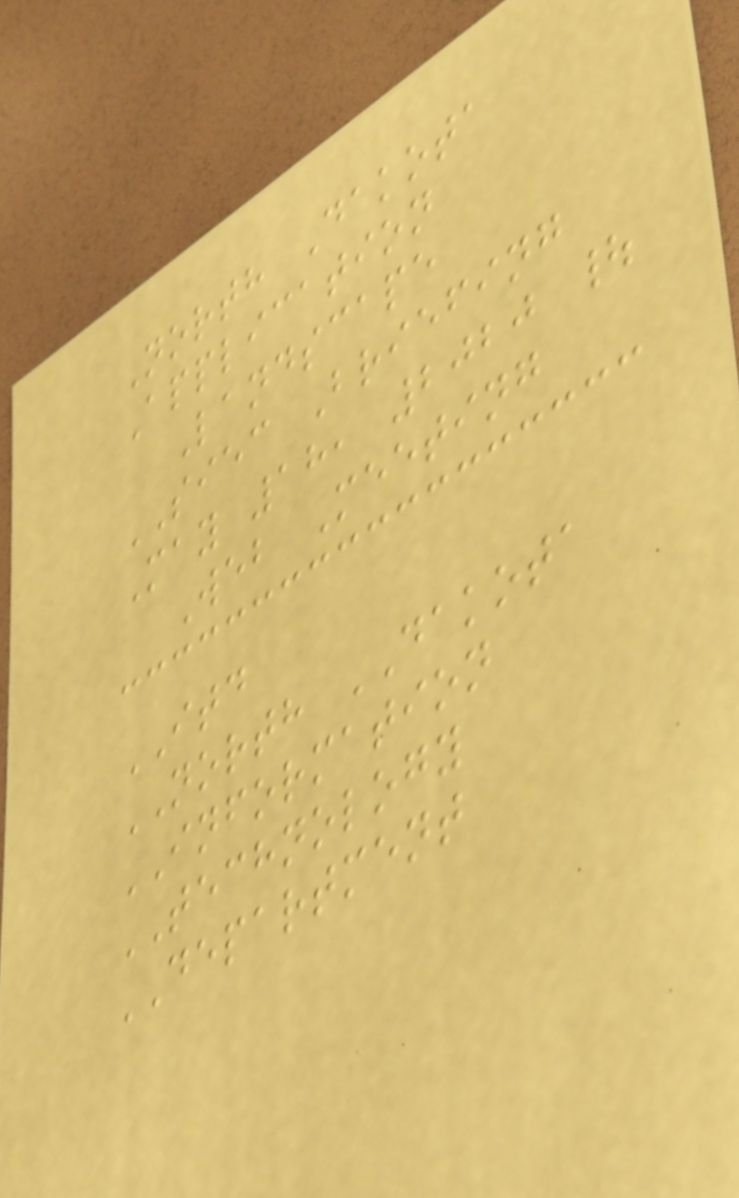North Dakota
Application
Landscape
SIEC Briefing
May 18, 2020 |
Web Meeting
ITD
NORTH DAKOTA
INFORMATION
TECHNOLOGY
DEPARTMENT
